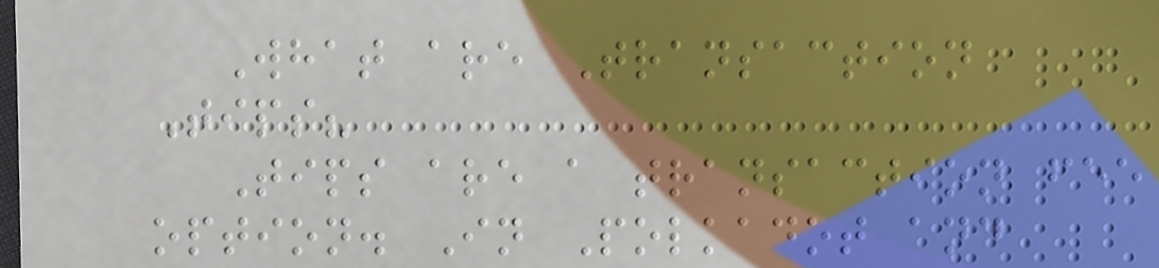What are Transaction
Tips?
Tips are a transaction fee
option. In Polkadot and
